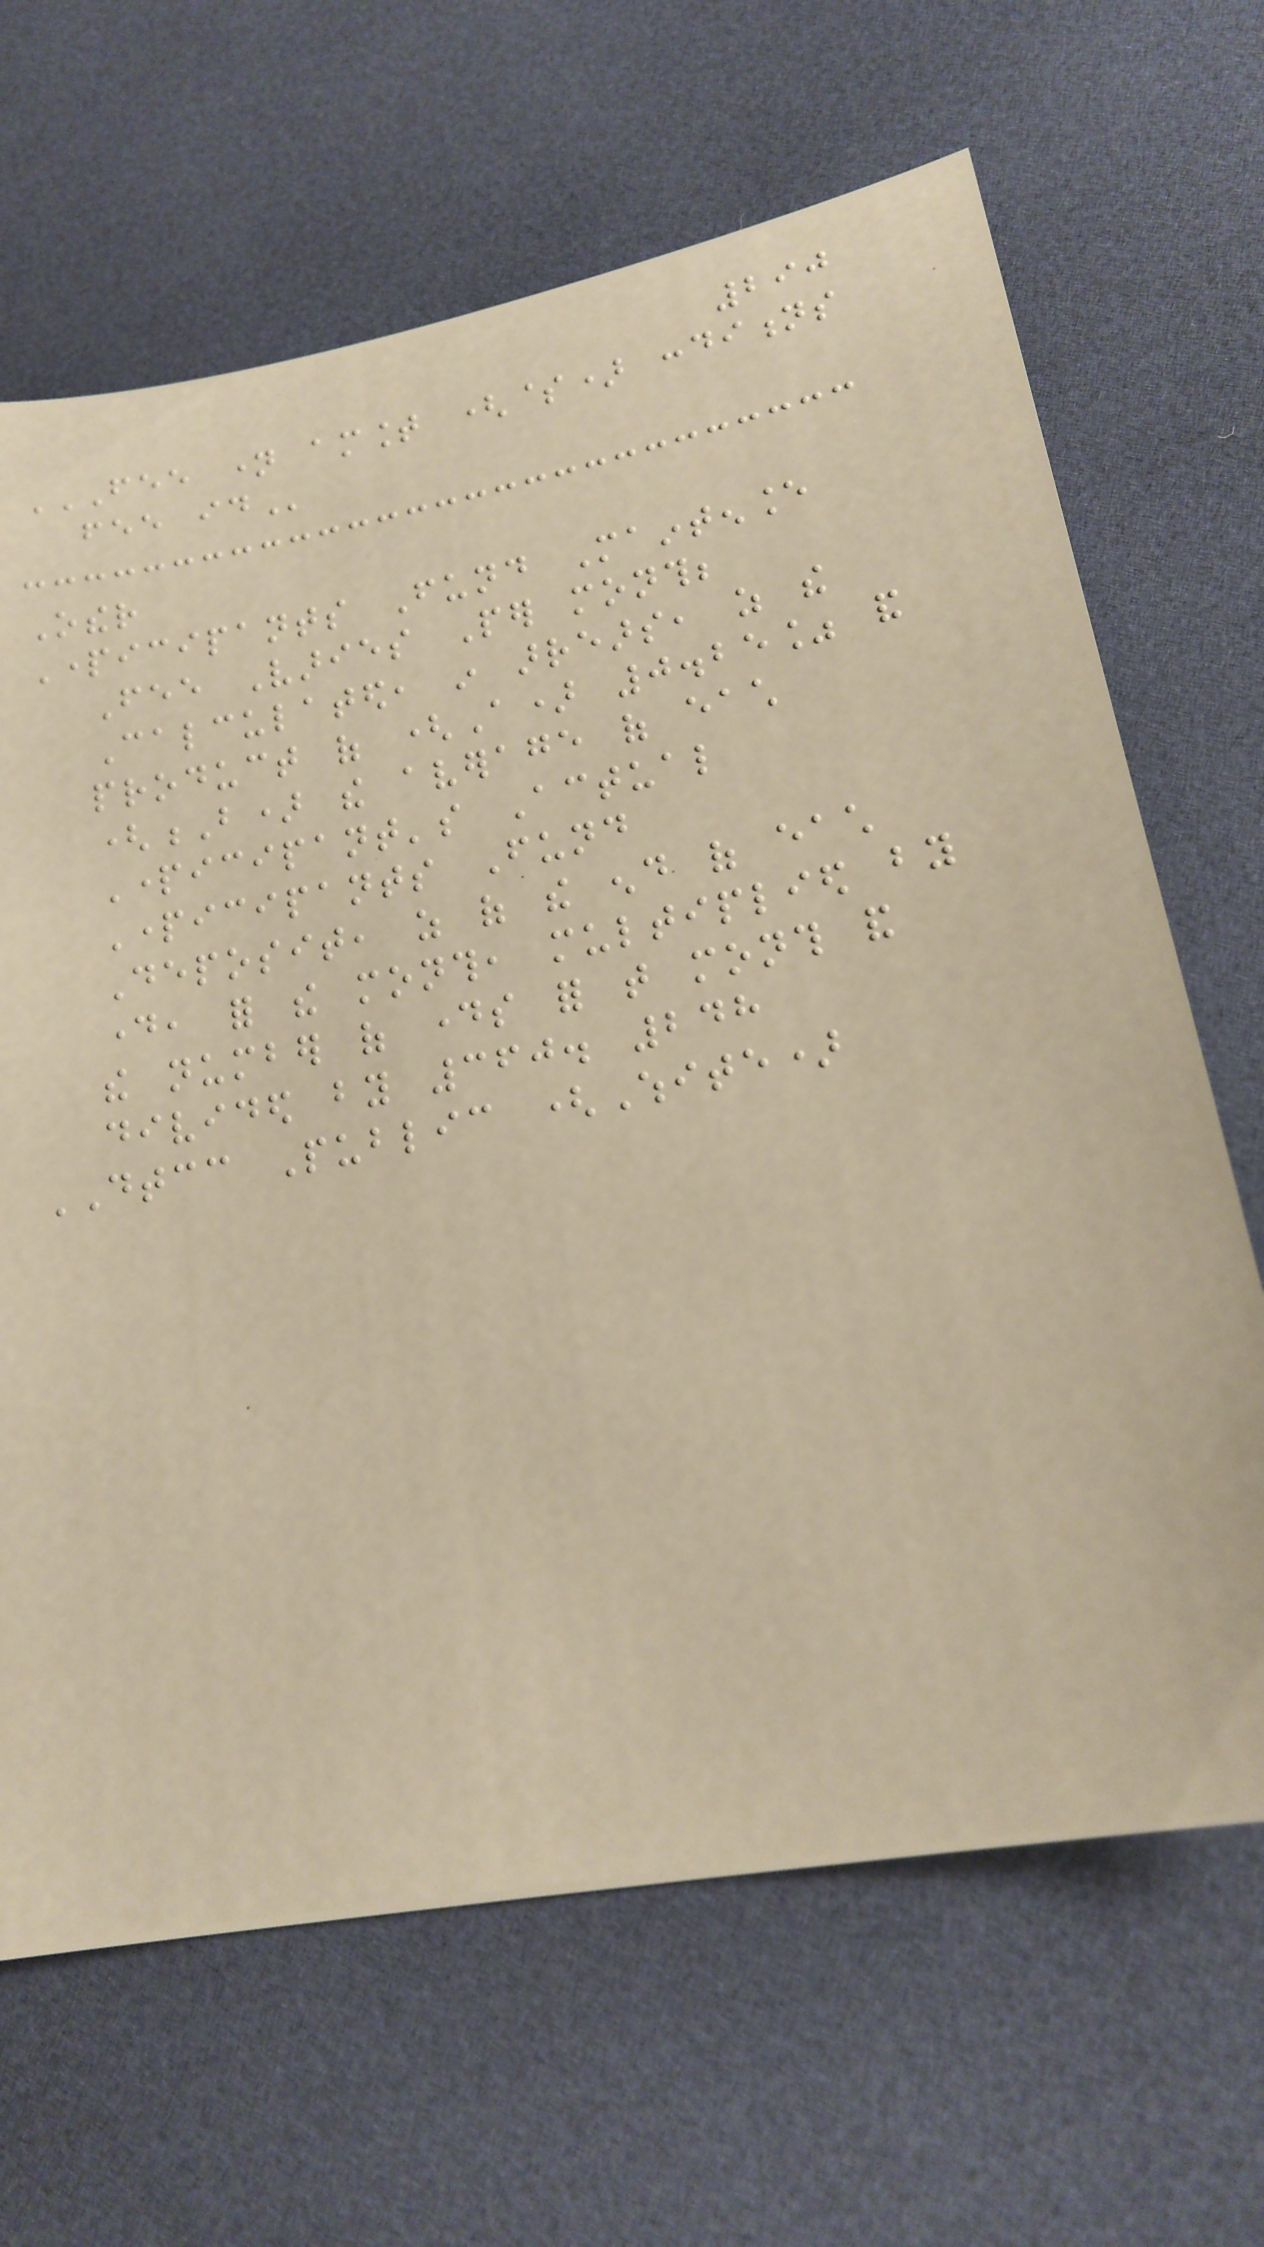290
FEE NAME AMOUNT ($) CONDITIONS
FEE ID
Other
Participants Fund Maintenance
Fee Varies Per month;
Calculated, in arrears, as the
product of (A) 0.25% and
(B) the average of each
Participant's Actual
Participants Fund
Deposit, as of the end of each
day, for the month, multiplied by
the number of days for that month and
divided by 360. 248
DTCC Public (White)
